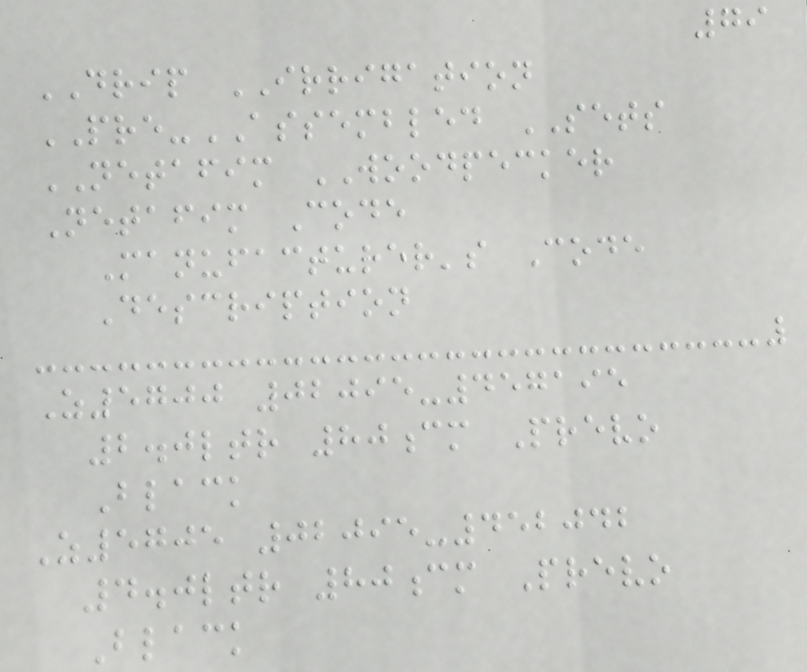79
DRIP IRRIGATION
PRE-ASSEMBLED SETS
NETAFIM WOODPECKER
Netafim Code
Manufacturer's Code
Description
Z5700 02095-457195
2.0ltr 80cm Prevo
Black
Z5705 02095-452042
4.0ltr 80cm Prevo
Black
